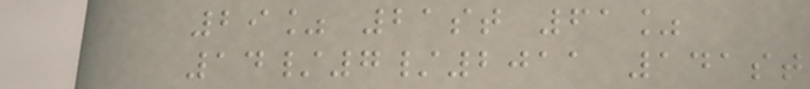29% 21st 61%
14/7/2011 141st
